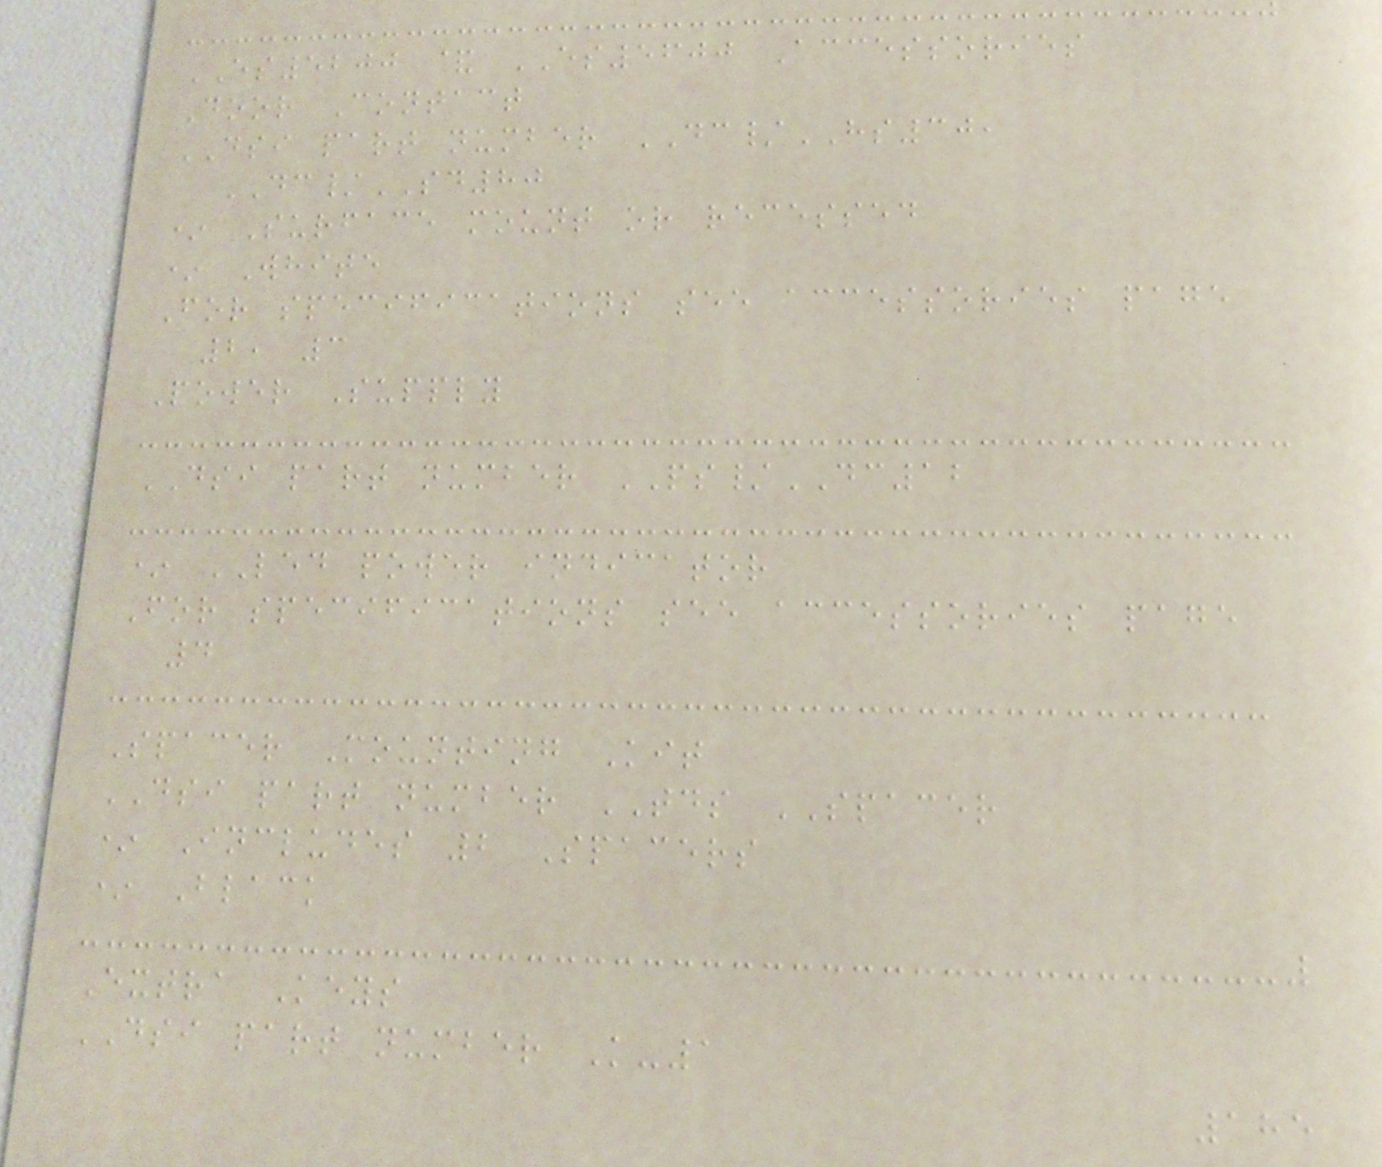ES5200 & ES5600 Accessories
Door Contact
DSI part number DC/HS30,
DC/SD80
* Surface mount or recessed
* White
For specifications see accessories page
2, 3
Power Supply
DSI part number PS/DC12
* LED power indicator
For specifications see accessories page
4
Spacer Mounting Kit
DSI part number TDS SPACER
* Includes 2 Spacers
* Black
Extra Keys
DSI part number K-1
185
